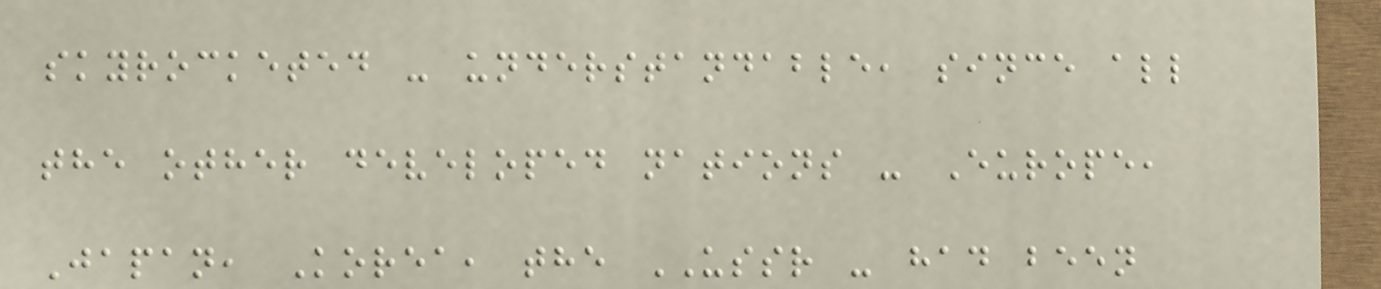skyrocketed - understandable, since all
the other developed nations - Europe,
Japan, Korea, the USSR - had been
